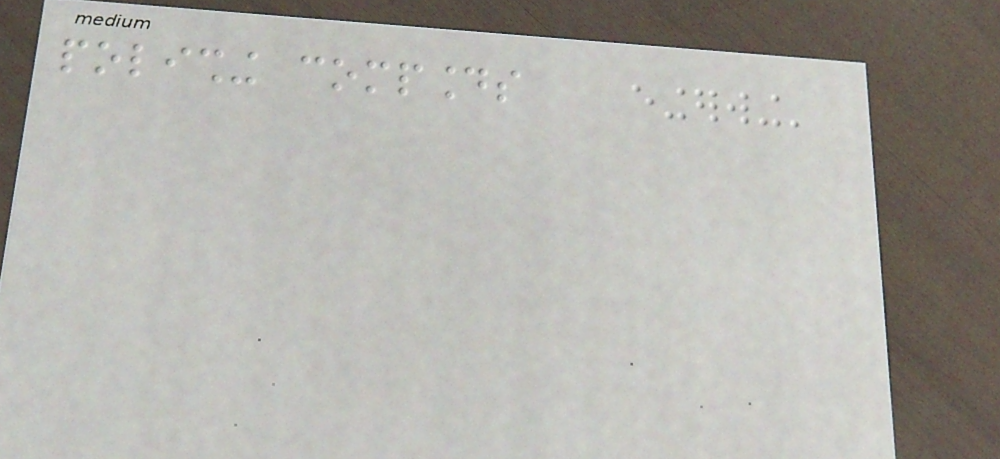polishing compounds
